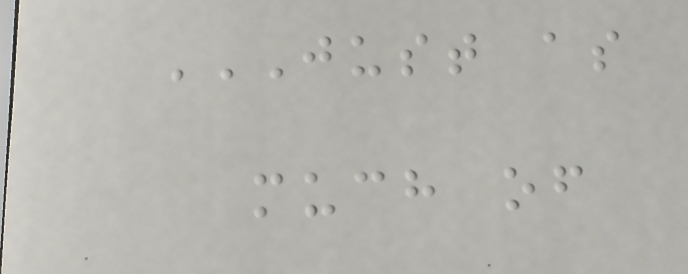JUST AS
MUCH OF
